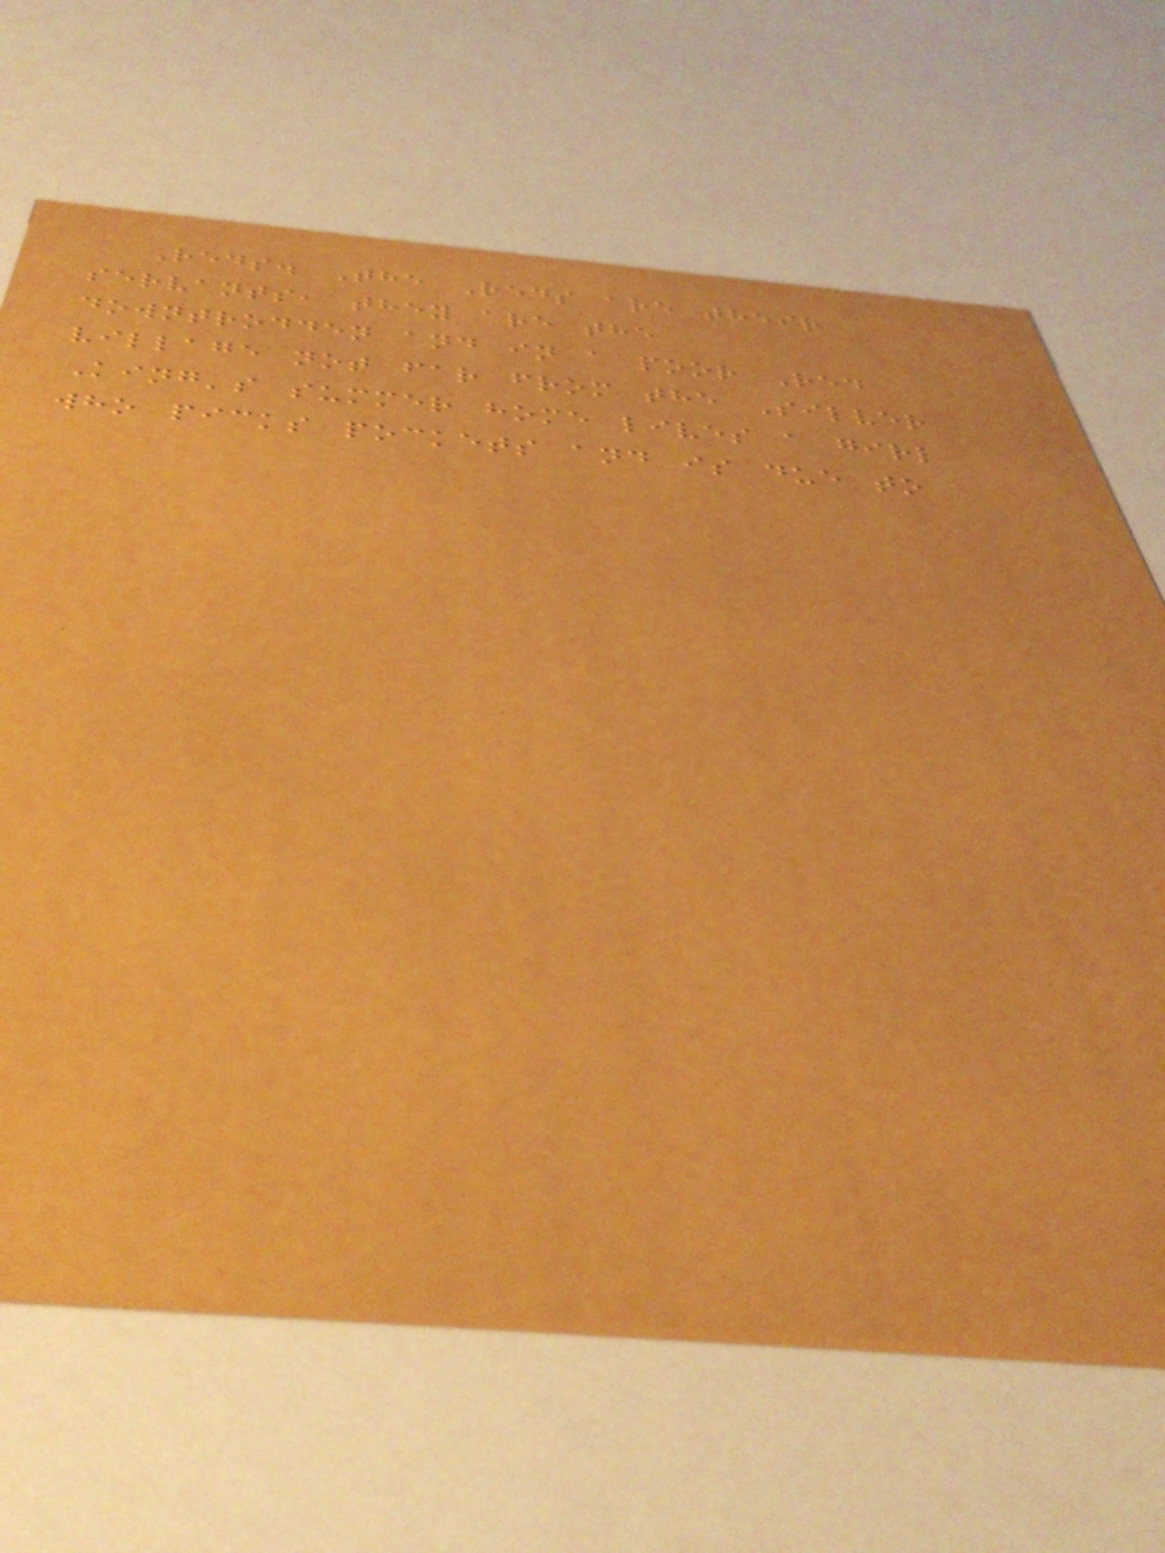Reds. The Reds are their
servants, they are the
downtrodden and in a poor Red
village not far from the Silver
King's summer home lives a girl
who picks pockets and is due to
